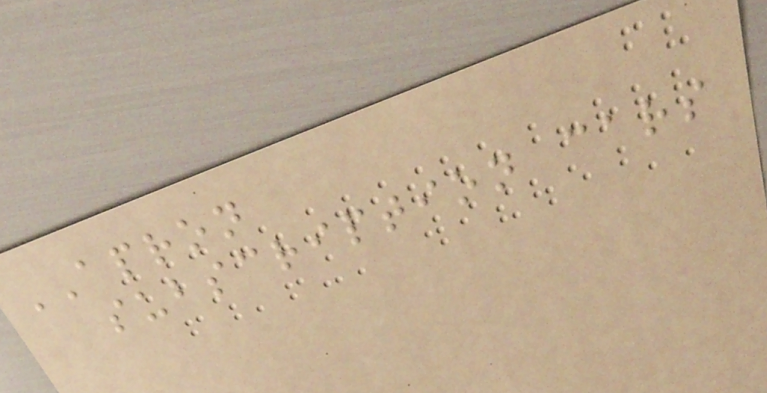APRON
subscription cars
